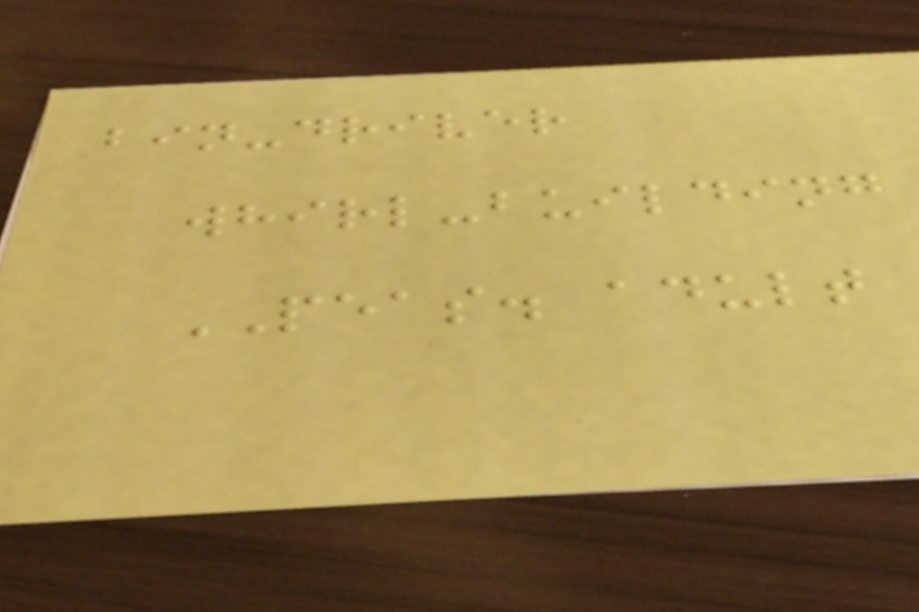bin-driver
whirl-building
PEAS. adult
